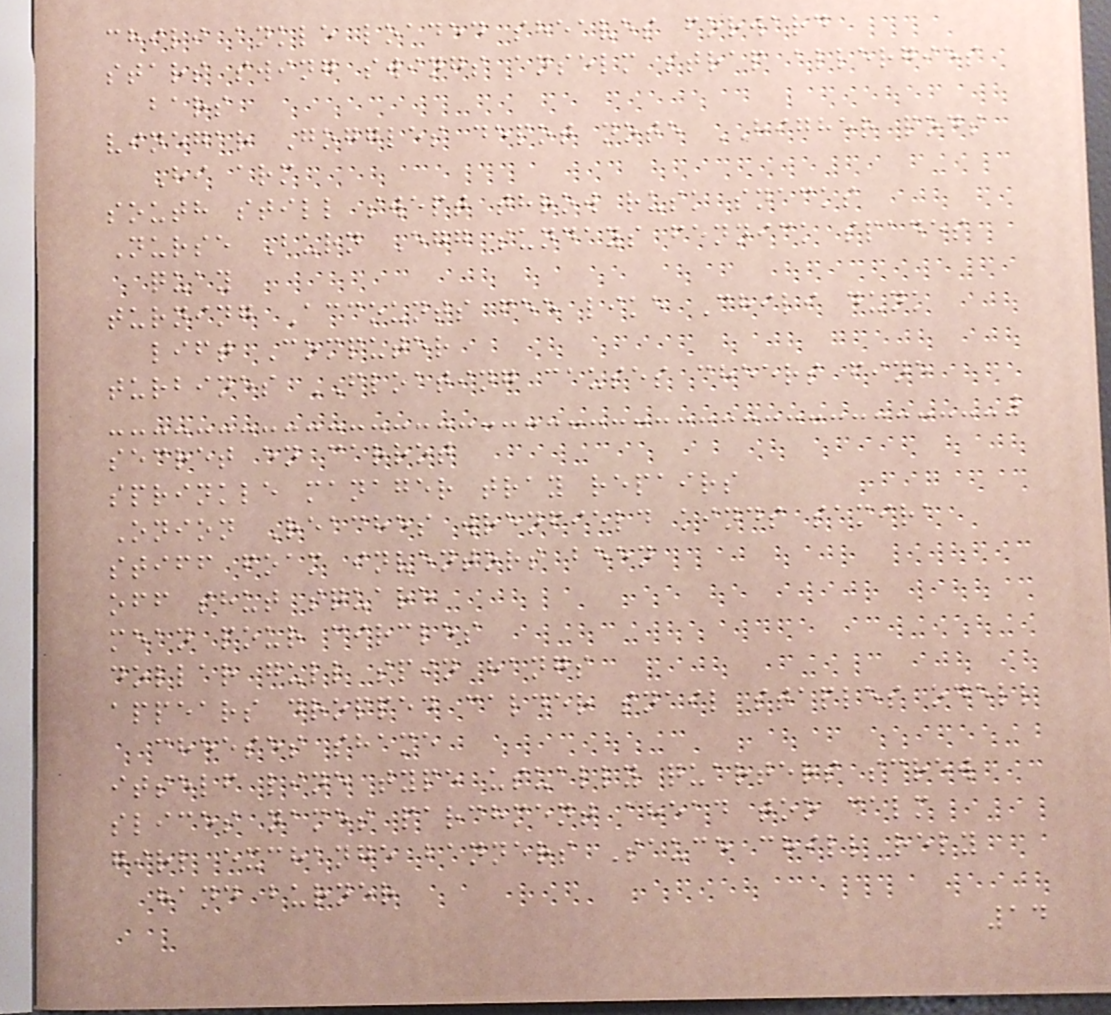chili ankle loaded sheaves forward
stars swing swings anselm strap allergies
bars
vinegar Goggles depot note HIGHER pods
Hi arm
south still swept throw rusk snacks
Nurse Burn Egg sundays fennick spades
quay
turning Accounts fee like Chili dunk
lift Computer
turbines FLOATING causes cheers fine
secret en carrot
sprinkle manager tray repairs
Onion Reaches wrenfield kinds samira
stiff foam inventors been
off shut square
mean pour circles
dollar gull spin hangs
appears dropped calder snail staples odell
cheeses shame
itself line type usually quarters screw
slices names parchment ahead too calm
girl exchange banners Sauce chill rely
hand burner
14
